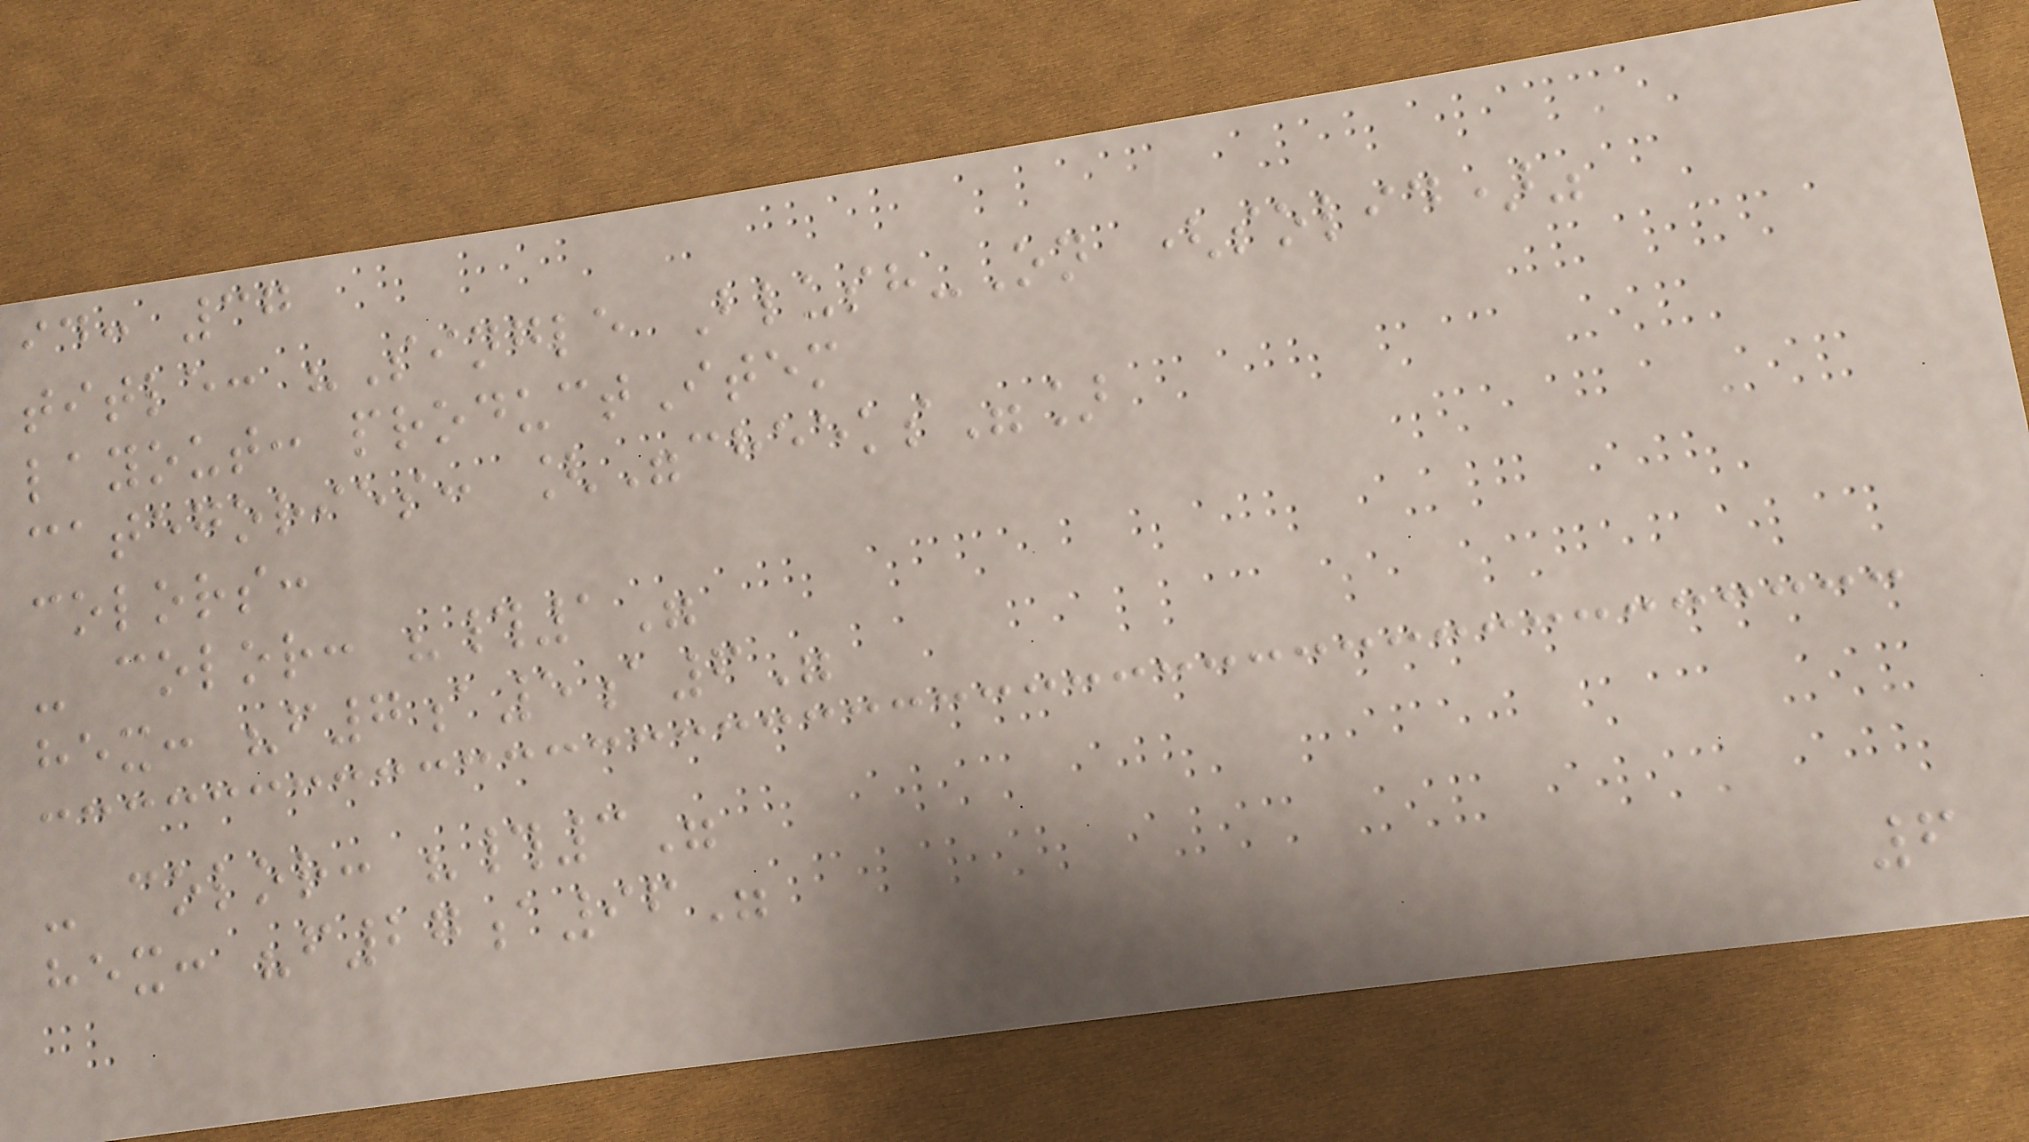id: 37
title: "Single Blush-On (solid)"
layout: productItem
categories: ["cheeks"]
colors:
- color: "#1"
hex: "f7a5a6"
- color: "#3"
hex: "f27a96"
6
